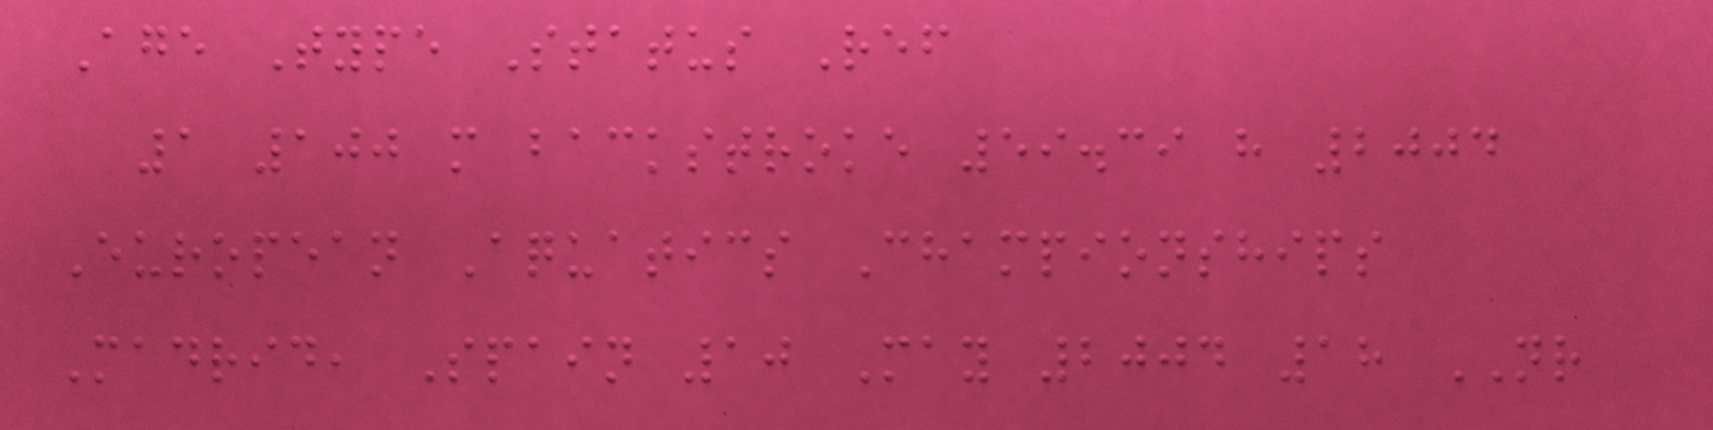Age Type Status Ref
1 100 m backstroke 59.39 h 2004
European Aquatics Championships
Madrid, Spain 10 May 2004 18 NR
